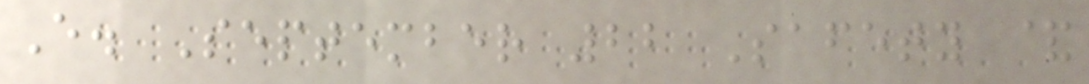E. September 22 Safety &
